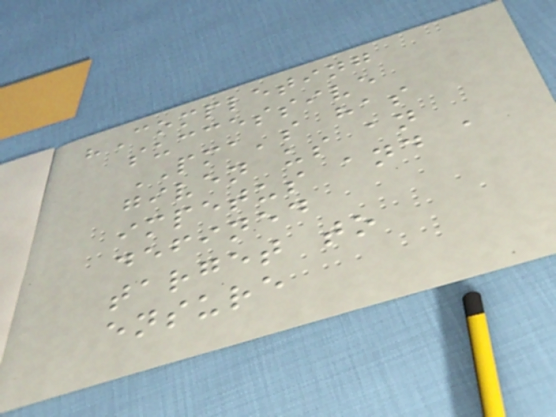"Completing
successive
PMA's has
given us an
impetus and a
defined
target to
ensure
